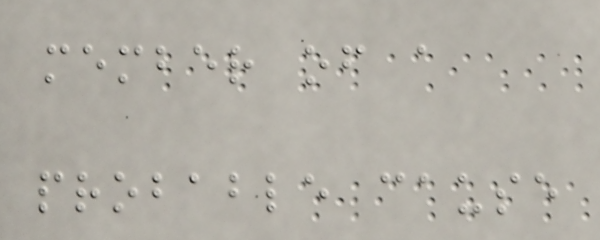member of a
probable cause
